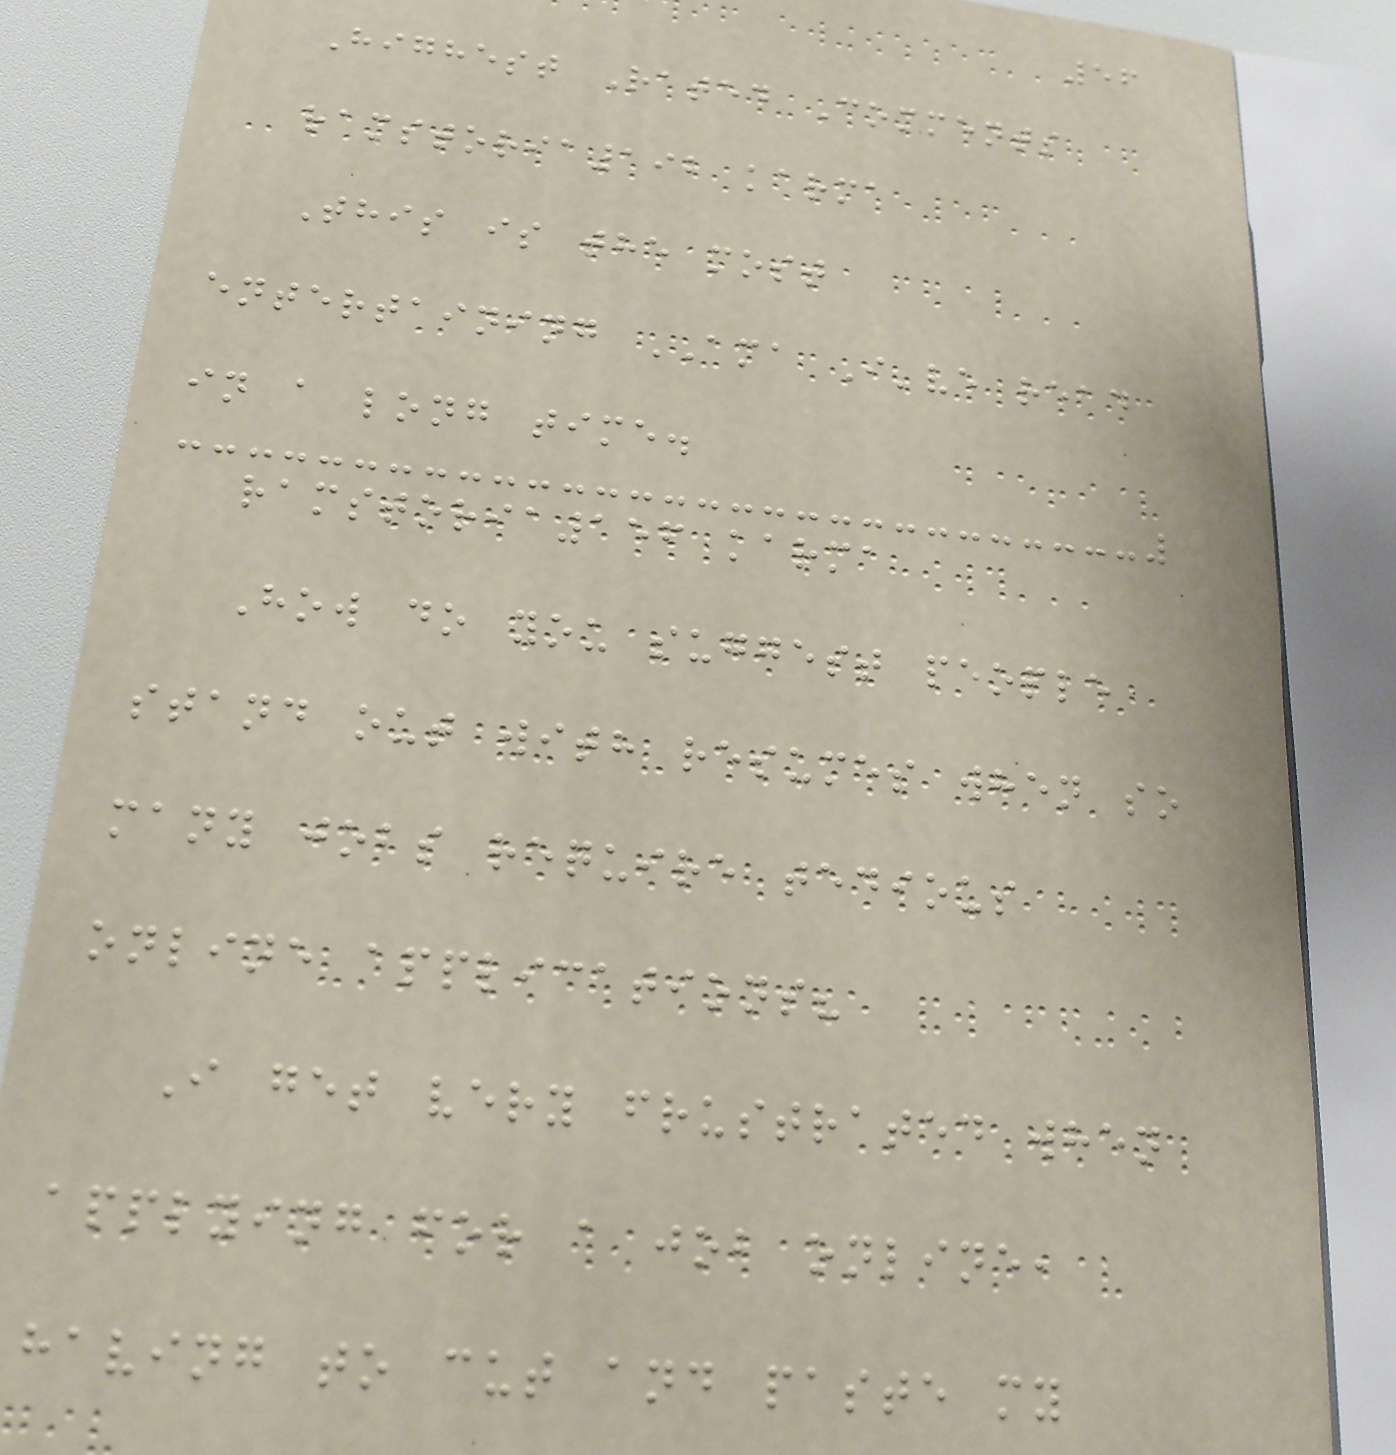56
Highest Rated Comments
ramstoria192 karma
This is the most
entertaining AMA I've read
in a long time.
ramstoria156 karma
How do you suggest people
stand out with resumes when so
many jobs require tedious
online applications?
I get very frustrated when
applying for a job online,
having to cut and paste my
